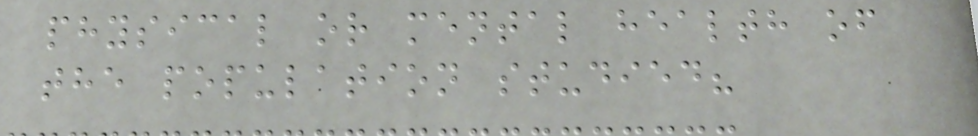physical or mental health of
the population studied?
